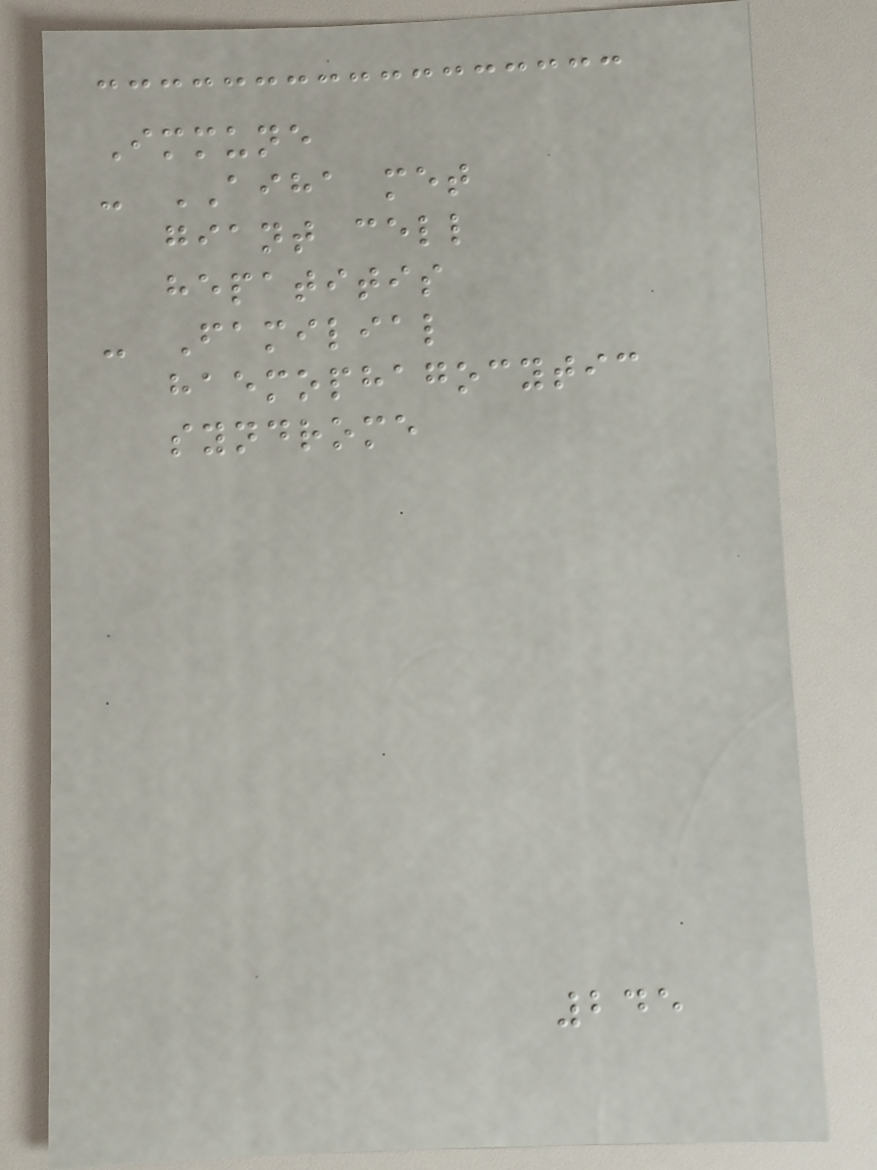Immune
- AIHA met
giant cell
hepatitis
- Familial
haemophagocytic
syndrome
245
